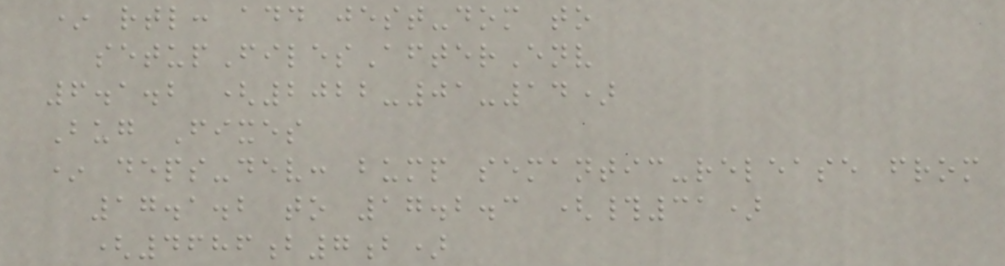* rtl: add jest-dom to
setupFilesAfterEnv
6.1.2 (2022-01-14)
Bug Fixes
* deps-dev: bump semantic-release from
17.1.2 to 17.2.3 (#31)
(4686b7b)
